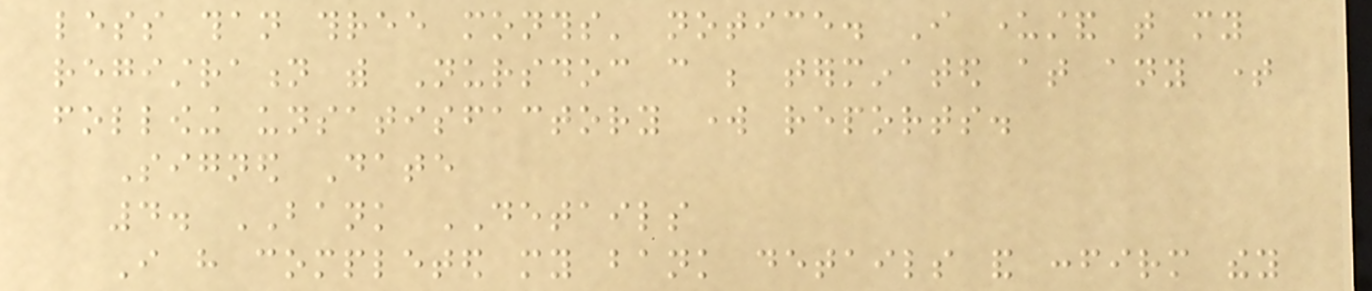less than three months' notice. I understand that my
registration with Nursdoc can be terminated at any time
following unsatisfactory work reports.
Signed Date
4. BANK DETAILS
I have completed my bank details and confirm they
